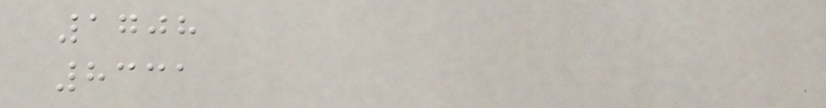1708
8331
